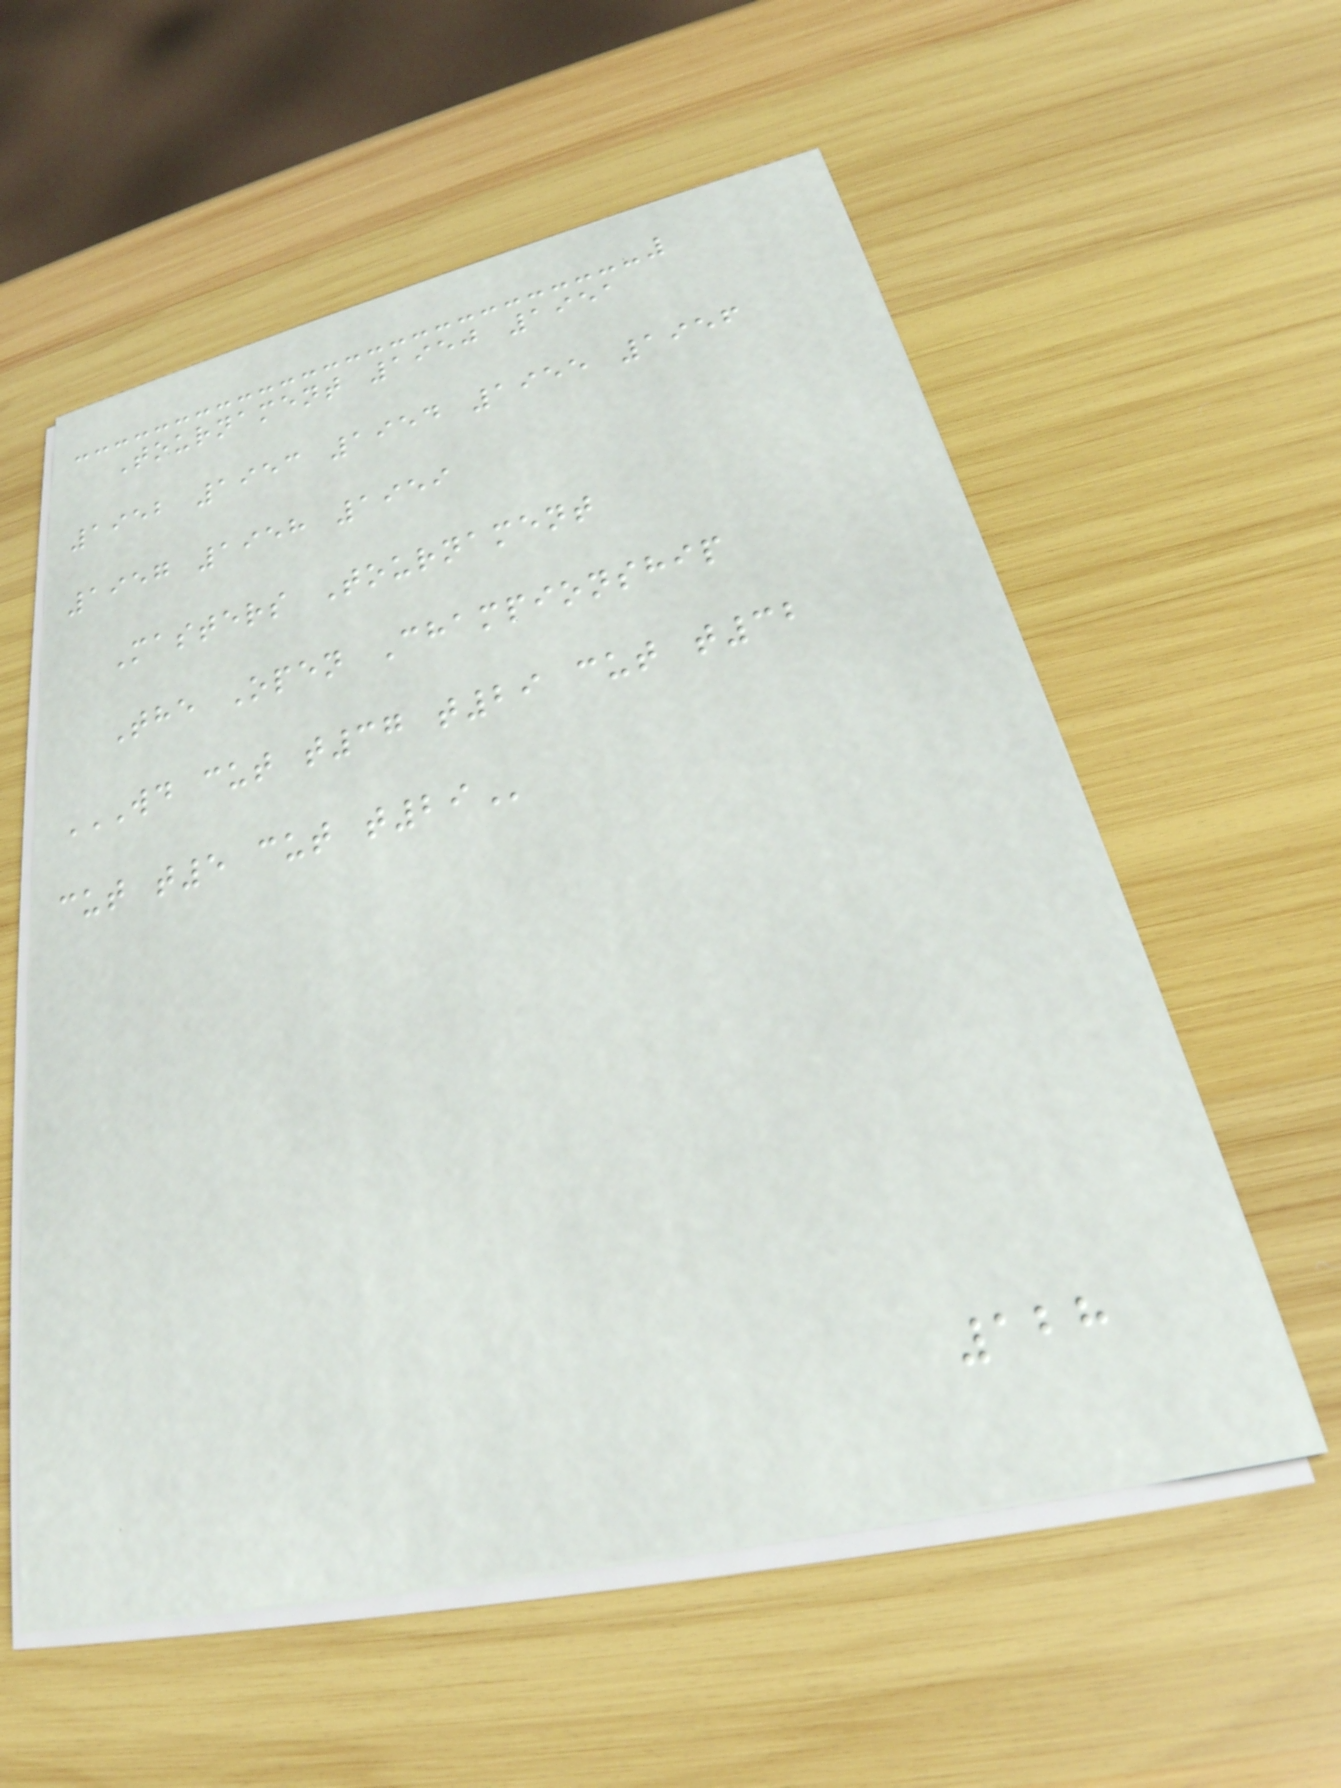Tournament 1950 1951
1952 1953 1954 1955 1956
1957 1958 1959
Masters Tournament
The Open Championship
WD CUT T37 T29 CUT T32
CUT T5 CUT T29
128
